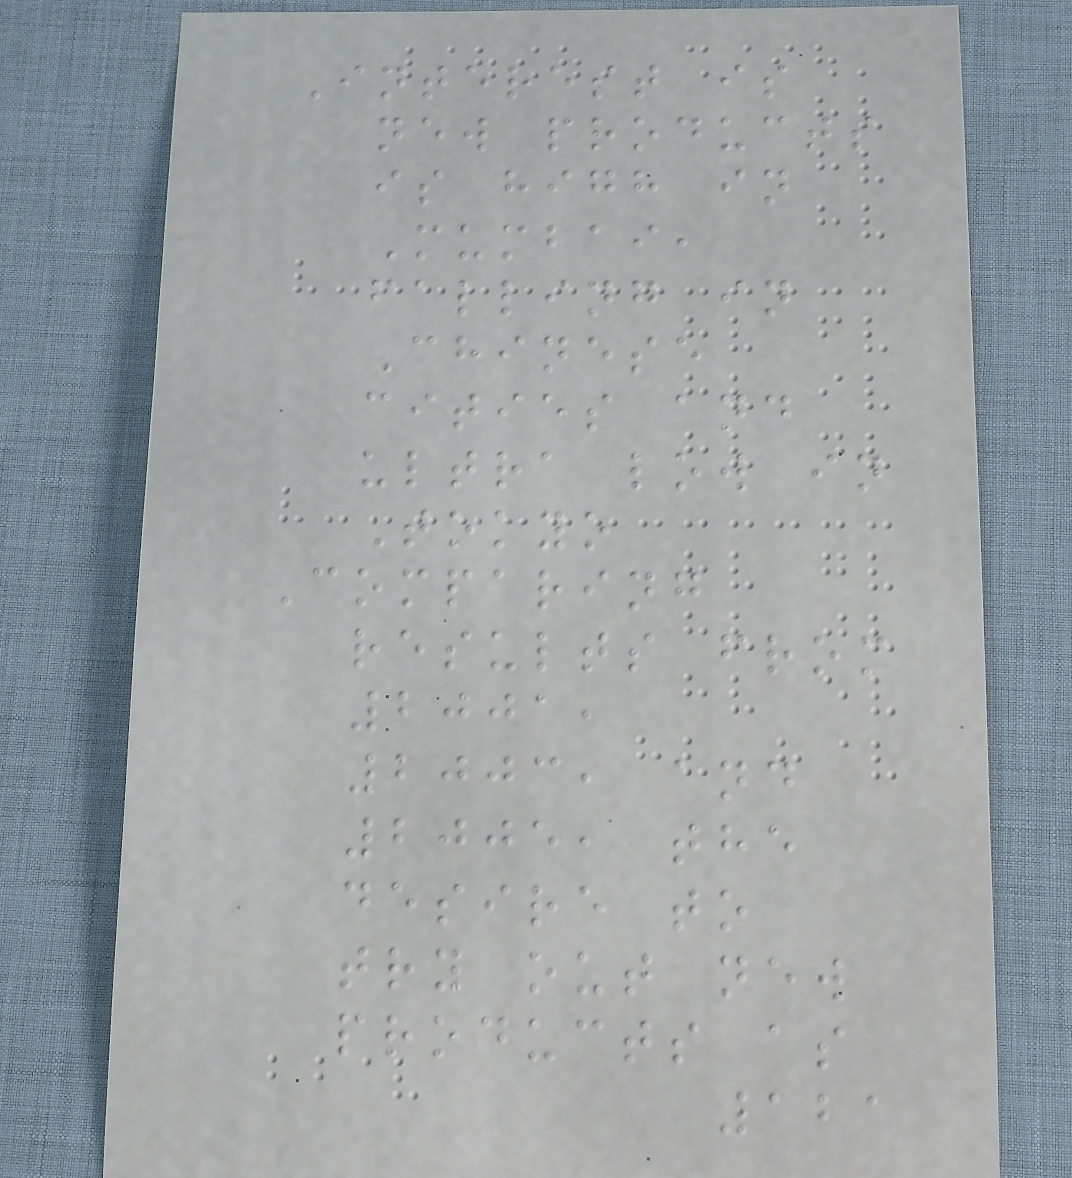Interest is
new products
is high in
Mumbai,
falling in
Chinese
cities and
ultra low in
Tokyo
Comparing
results from
2001,
2003, and
2005, the
desire to
try out new
products as
121
